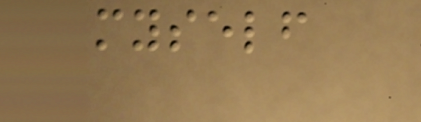myself
